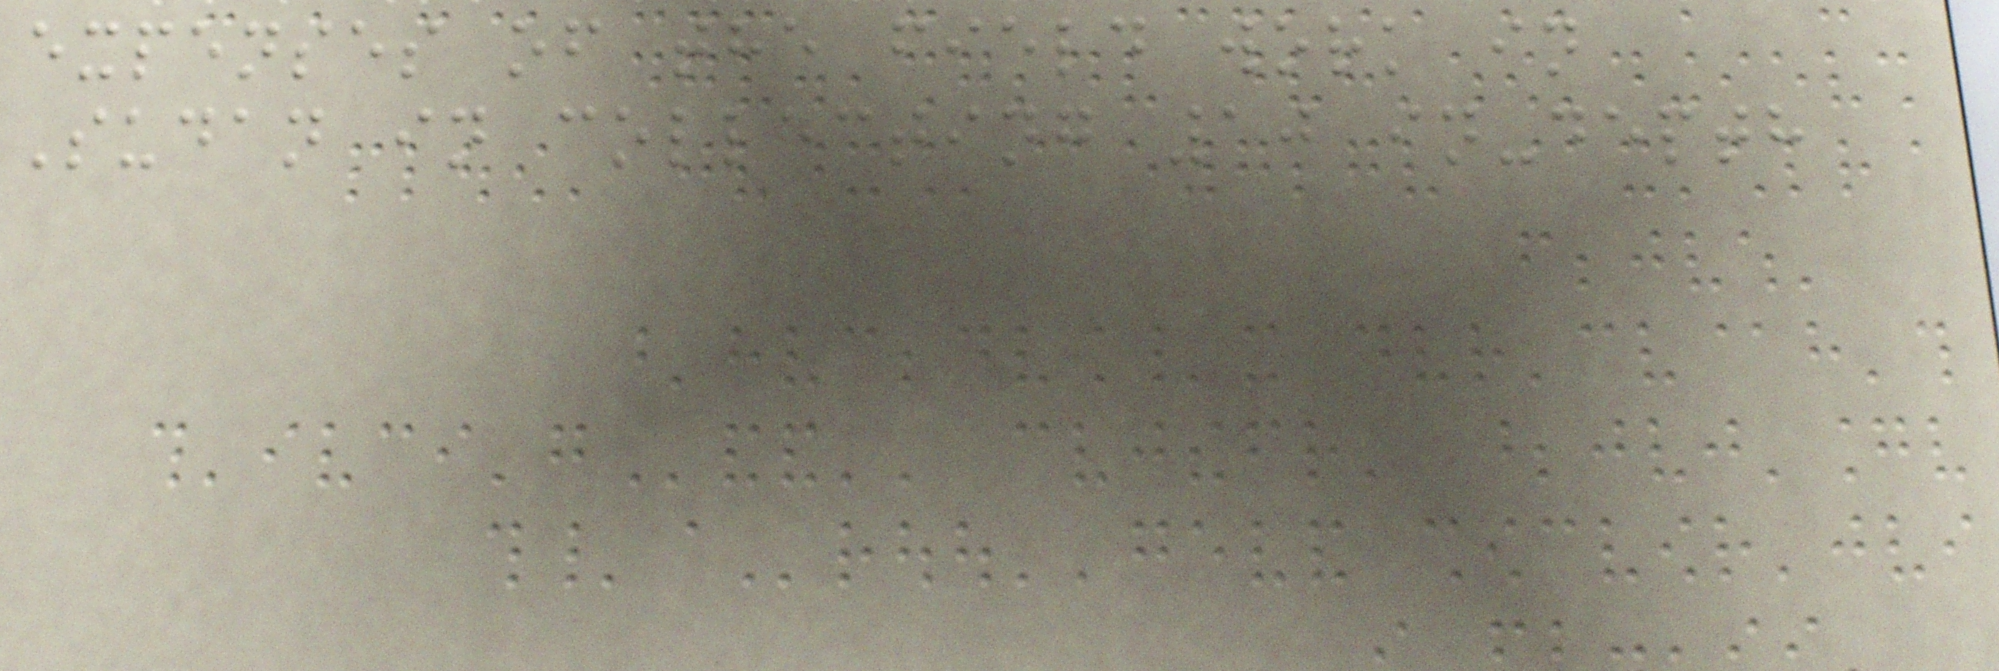expenses of the field work in
Sudan in collecting 10 in-depth
